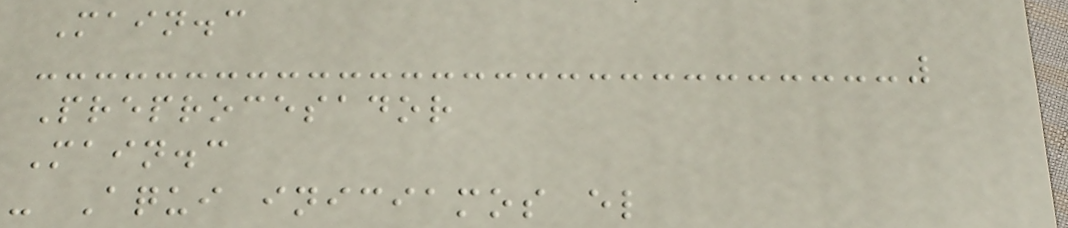Main.c
Preprocesador
Main.c
- Aqui iniciamos el
